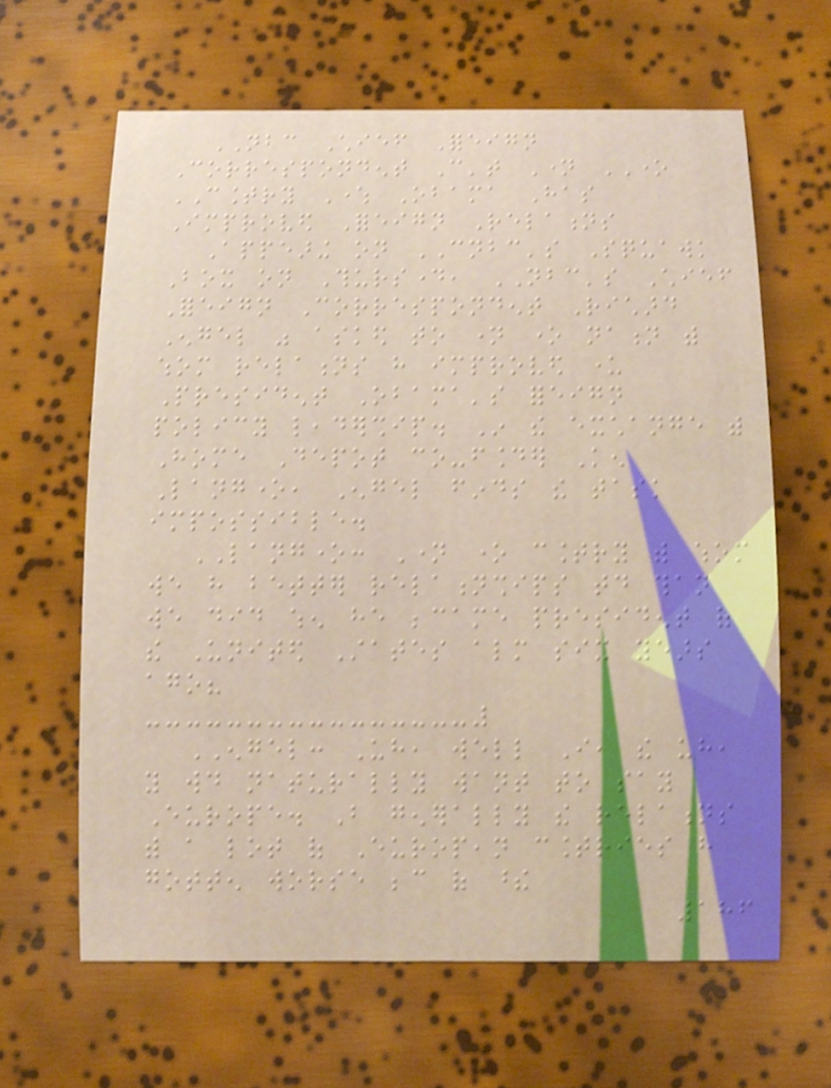NBC Chief Foreign
Correspondent Can't Name ONE
COUNTRY Where Obama Has
Improved Foreign Relations
Appearing on CNBC's Squawk
Box on Thursday, NBC's Chief
Foreign Correspondent Richard
Engel was asked to name one nation with
whom relations have improved under
President Obama's foreign
policy leadership. In the exchange with
Home Depot co-founder Ken
Langone, Engel finds the task
impossible.
LANGONE: Name one country with whom
we have better relationships today than
we did when he became president of
the United States almost six years
ago?
ENGEL: Uh, well I, the uh,
you would naturally want to say
Europe. But generally the relations
with a lot of European countries have
gotten worse because of these
186
